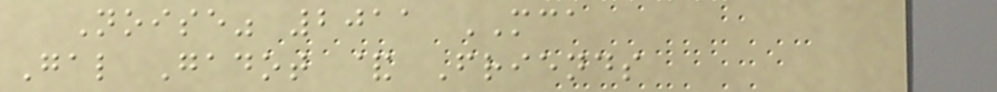Noise" 2011 MCA
Gal Gadot & Friends
